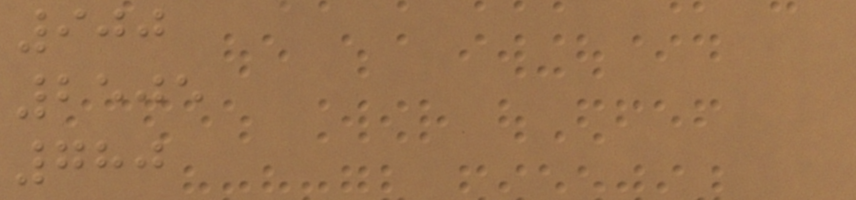900
2505
780
